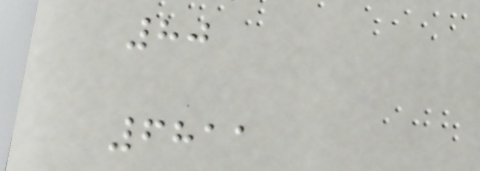80
6811
